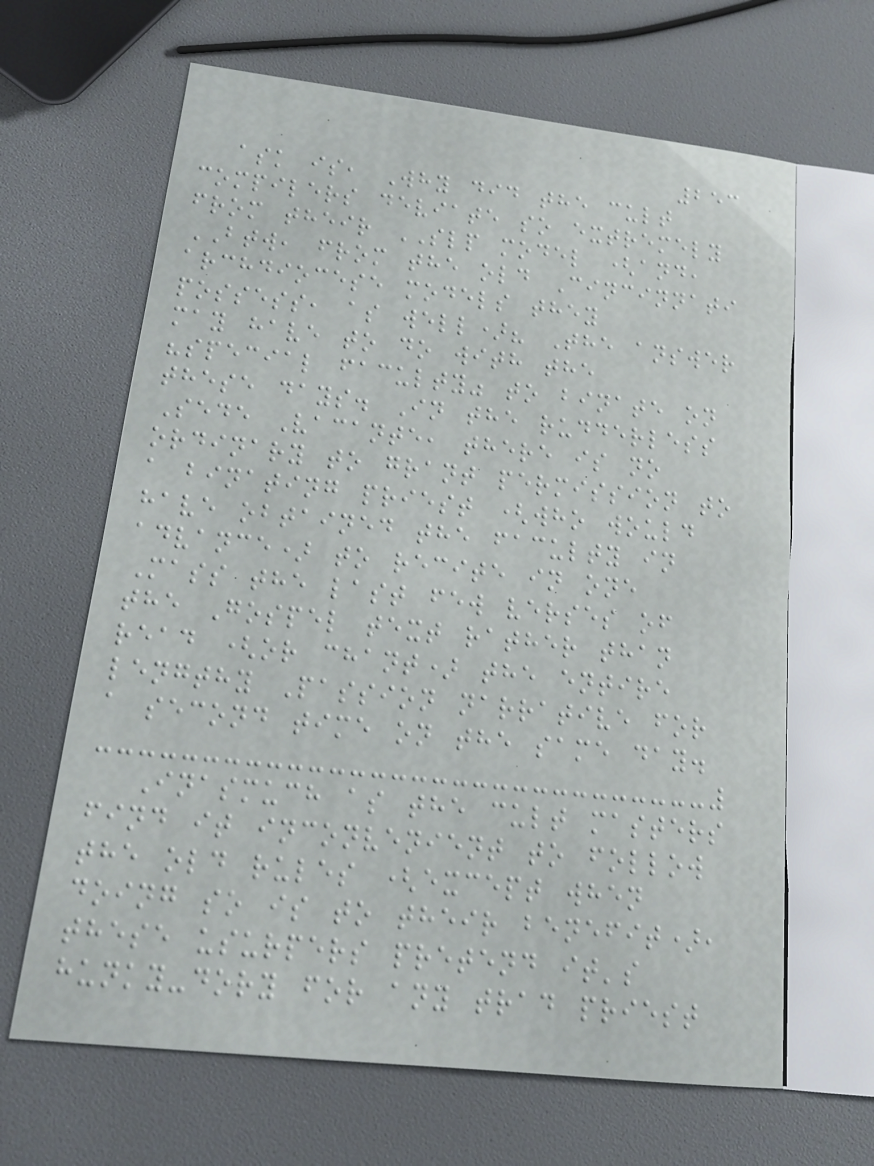253
ask is, Why did the cult
compilers deviate so extremely
from their SLP model (and,
BTW, from the old Cincinnati
archdiocese models they
possess, as well)? The answer
may have to do with the
"special faculty" to binate on
these days. In the rudderless
Sede Vacante, there is no
ordinary to grant permission to
a binating priest (who would
have obtained the faculty in
advance) to recite in one
Mass the last few verses of
the Gospel text rather than
read (or chant) the entire
lengthy Passion narrative for
a second time on the same day.
Inasmuch as the cult masters
find it inconvenient to follow
the old rules (except when
doing so is to their benefit),
these usurpers pretend it's
hunky-dory for any trad priest
